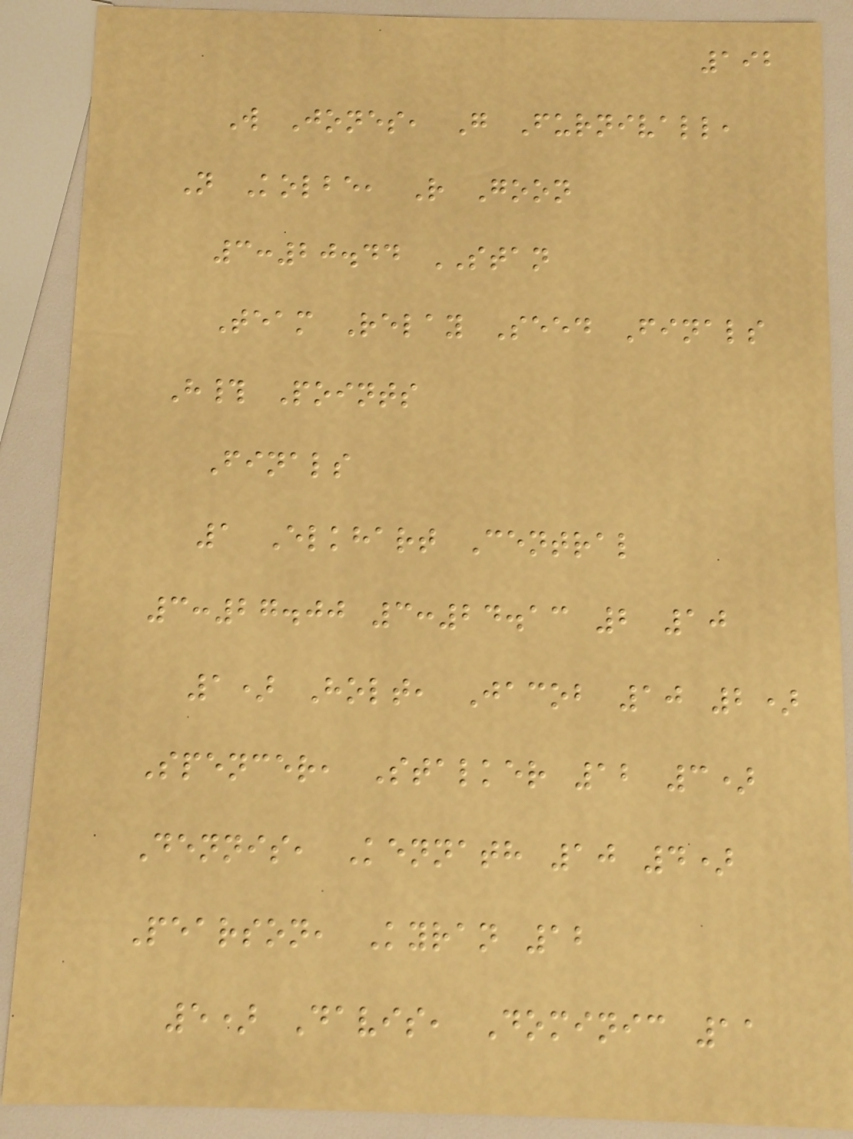192
W Jones, G Furnivall,
N Kolbe, R Goon
3:20.44 STAN
Team Relay Seed Finals
H# Points
Finals
1 Elkhart Central
3:27.00 3:24.13 2 10
1) Holt, Jacob 10 2)
Spencer, Stalker 12 3)
Dennis, Kennath 10 4)
Pearson, Kyran 12
5) Davis, Dominic 11
